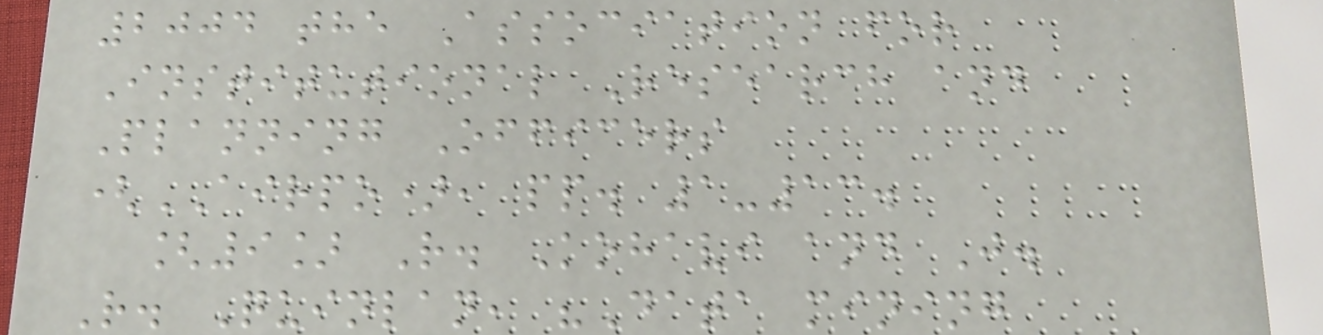2004 the Association for
Institutional Research and
Planning Officers
(AIRPO), pp. 1-13.
[9] R. Kohavi and J.
R. Quinlan, "Data mining
